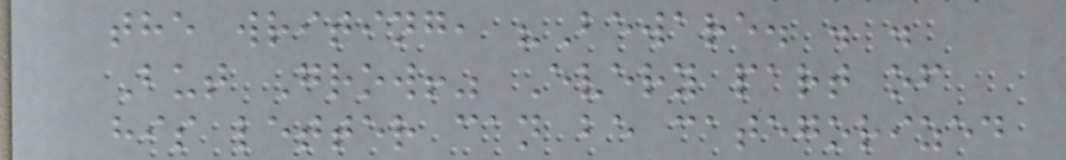the writing, "Beware. . .
But Grow!" Every part of
his letter can be categorized
